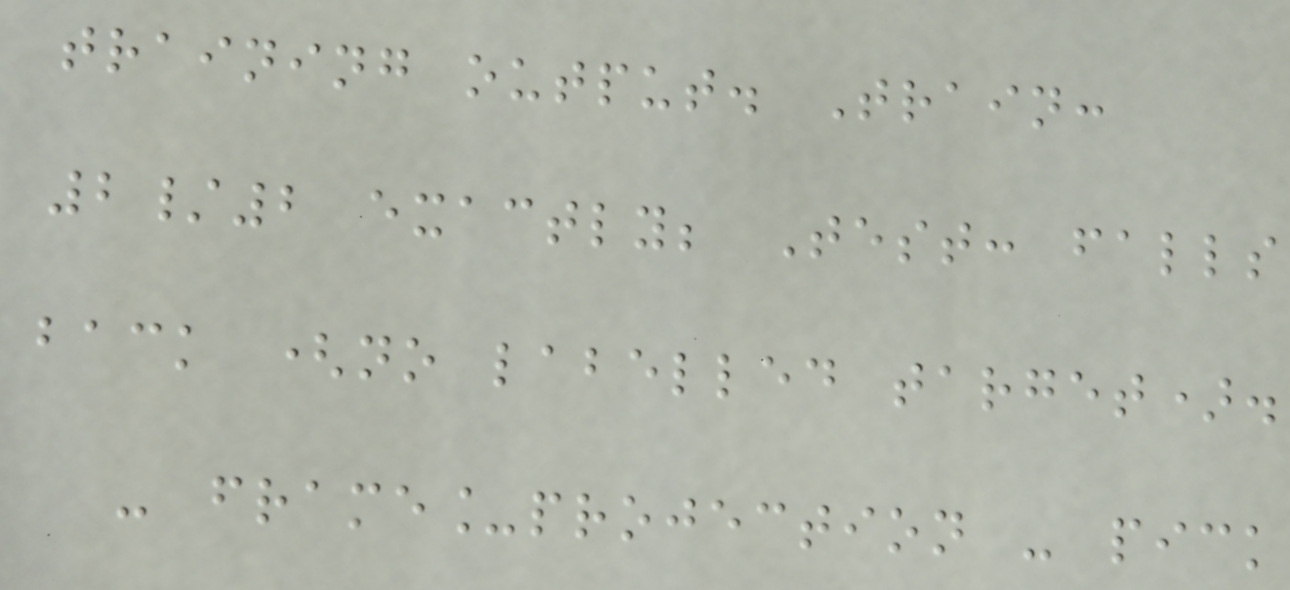training output. Train:
2/2 exactly; Test: falls
back (no labelled target).
- frame_projection - pick
